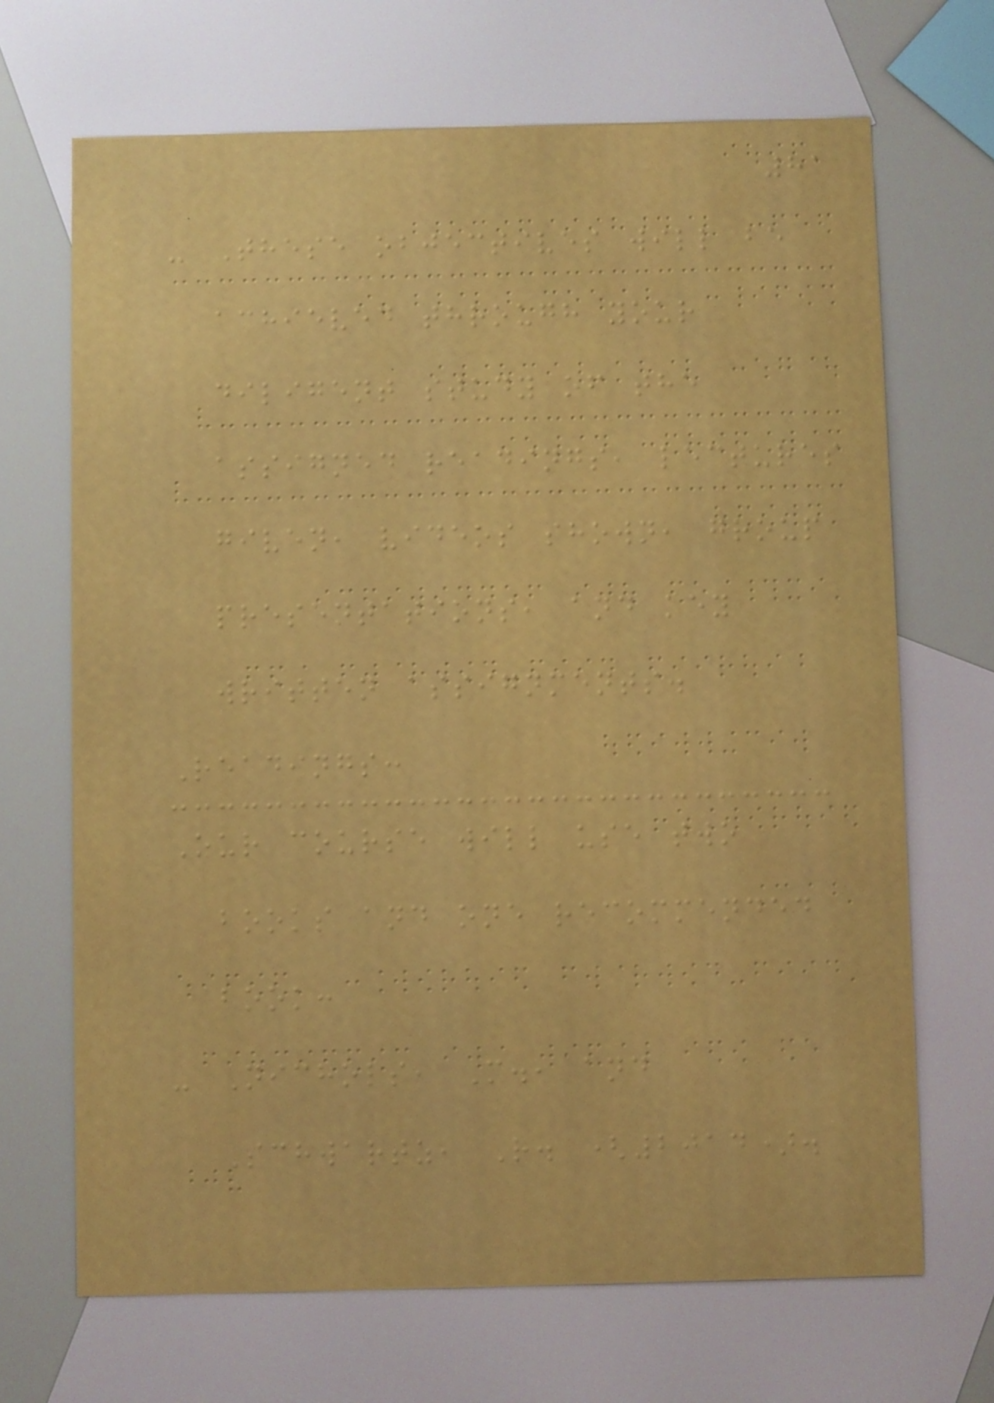81
- These objectives will be
achieved through your
diligent study of the
assigned readings, lectures
given, videos shown, group
presentations, and key
written assignments.
Readings:
Our course will use two
books and one recommended
book:
- Nichols, M., and
Schwartz, R. (2014).
